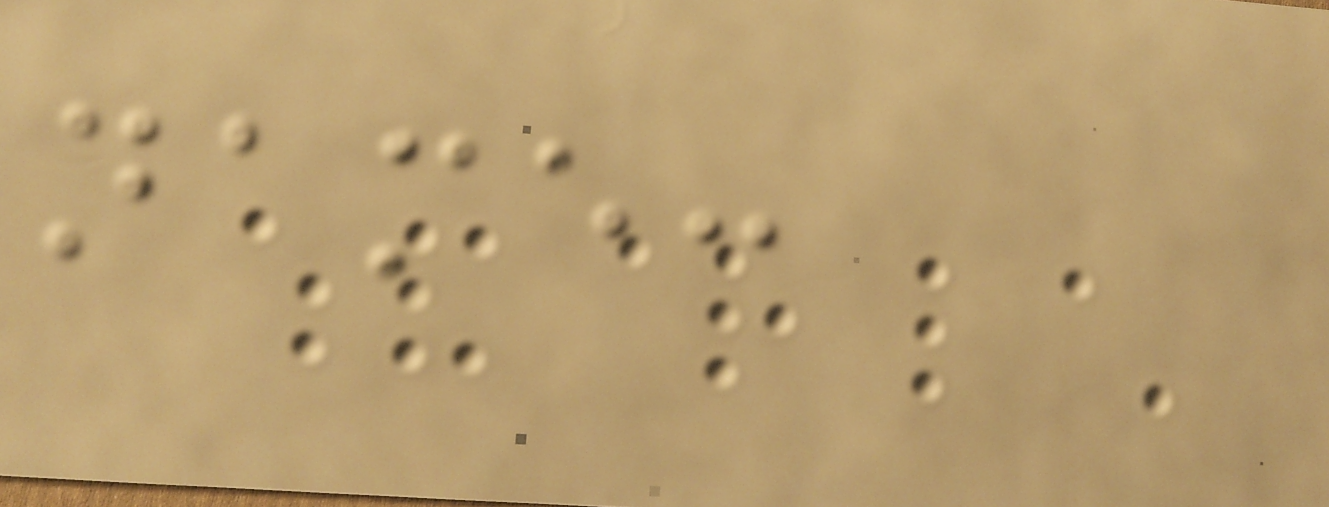name:
